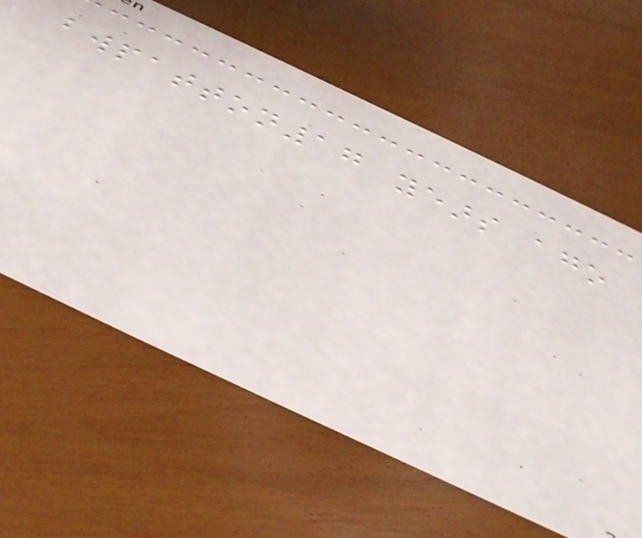bwpatton17 years ago
